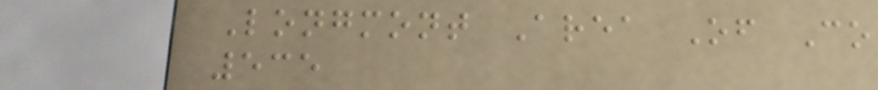Longmont Area Of Co
535
